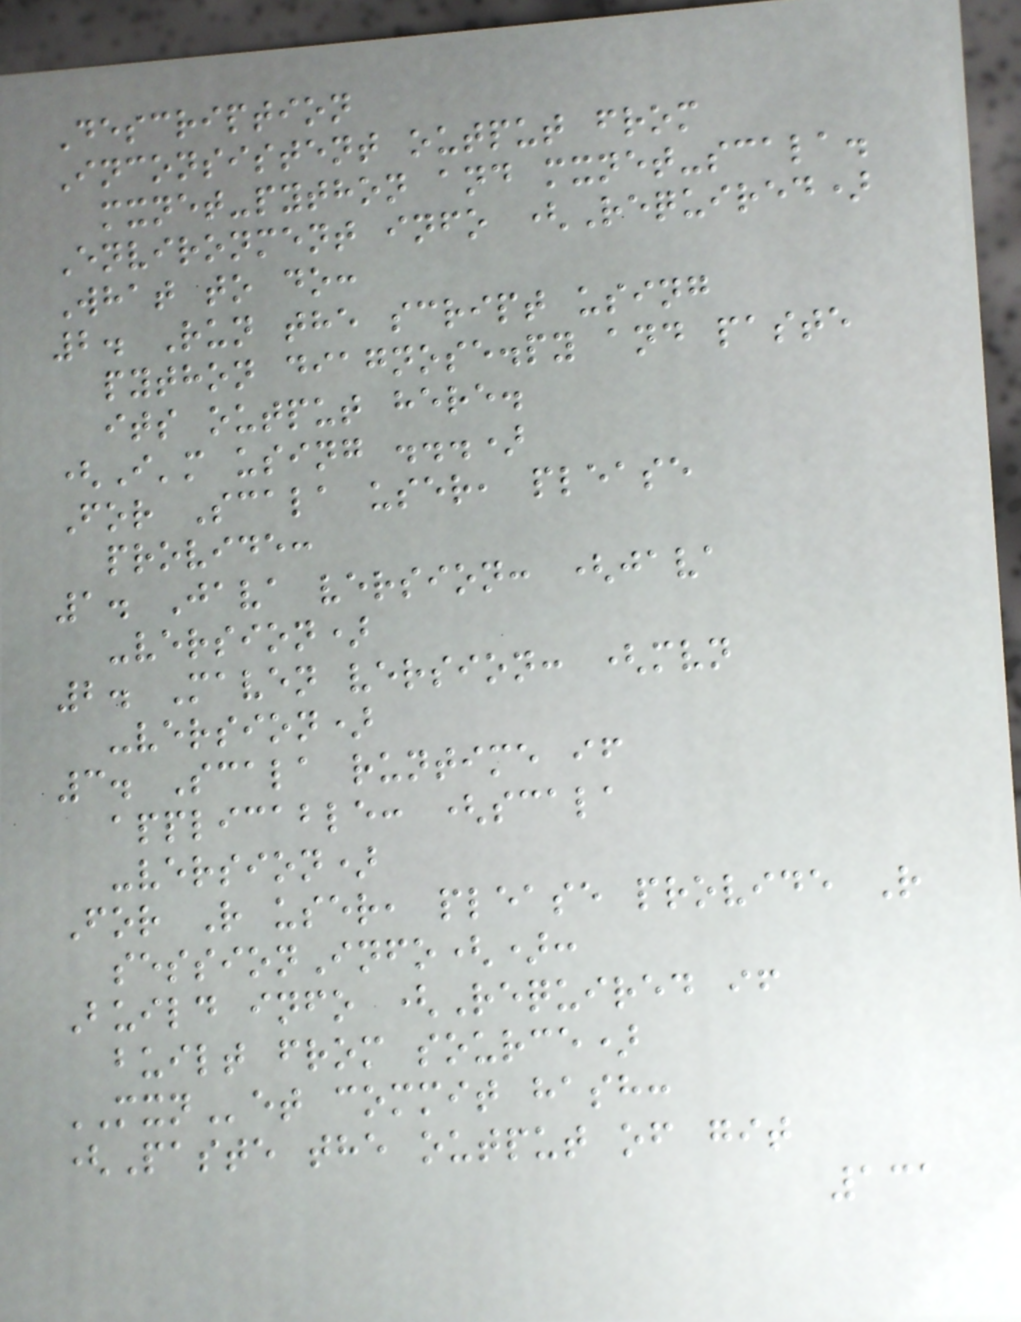Description
Inconsistent output from
mxnet-python and mxnet-scala.
Environment info (Required)
What to do:
2. Run the script using
python diagnose.py and paste
its output here.
(I'm using ...)
For Scala user, please
provide:
1. Java version: (java
-version)
2. Maven version: (mvn
-version)
3. Scala runtime if
applicable: (scala
-version)
For R user, please provide R
sessionInfo():
Build info (Required if
built from source)
MXNet commit hash:
(Paste the output of git
131
